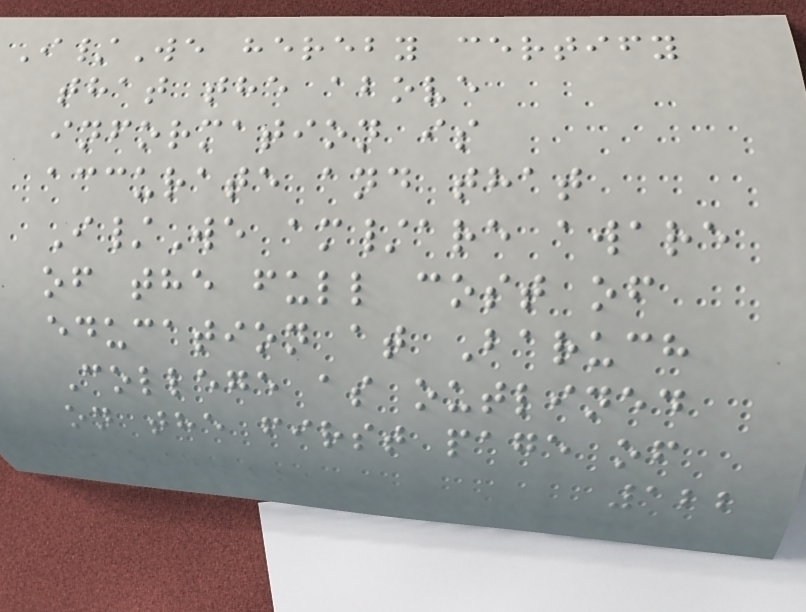I/We hereby certify
that the above
information is
accurate and that
I/We am/are aware
of the full cost of
education at Baruch
College as outlined
on the first page of
122
